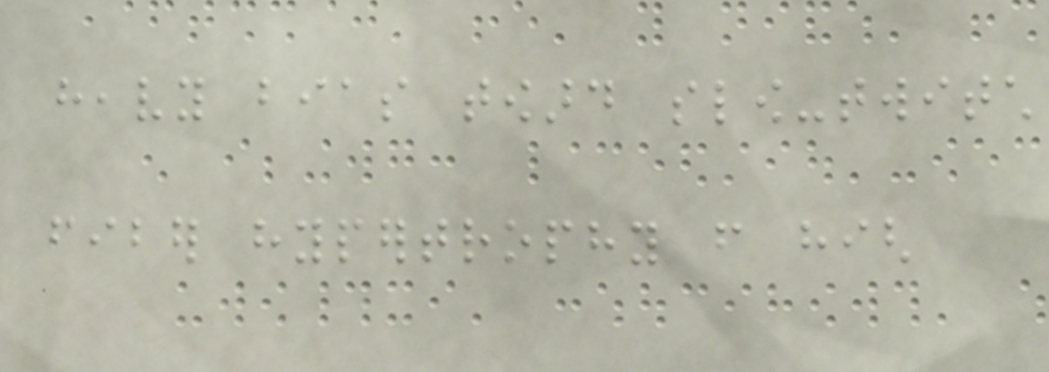heavy bias toward slow-twitch
fiber hypertrophy from high
